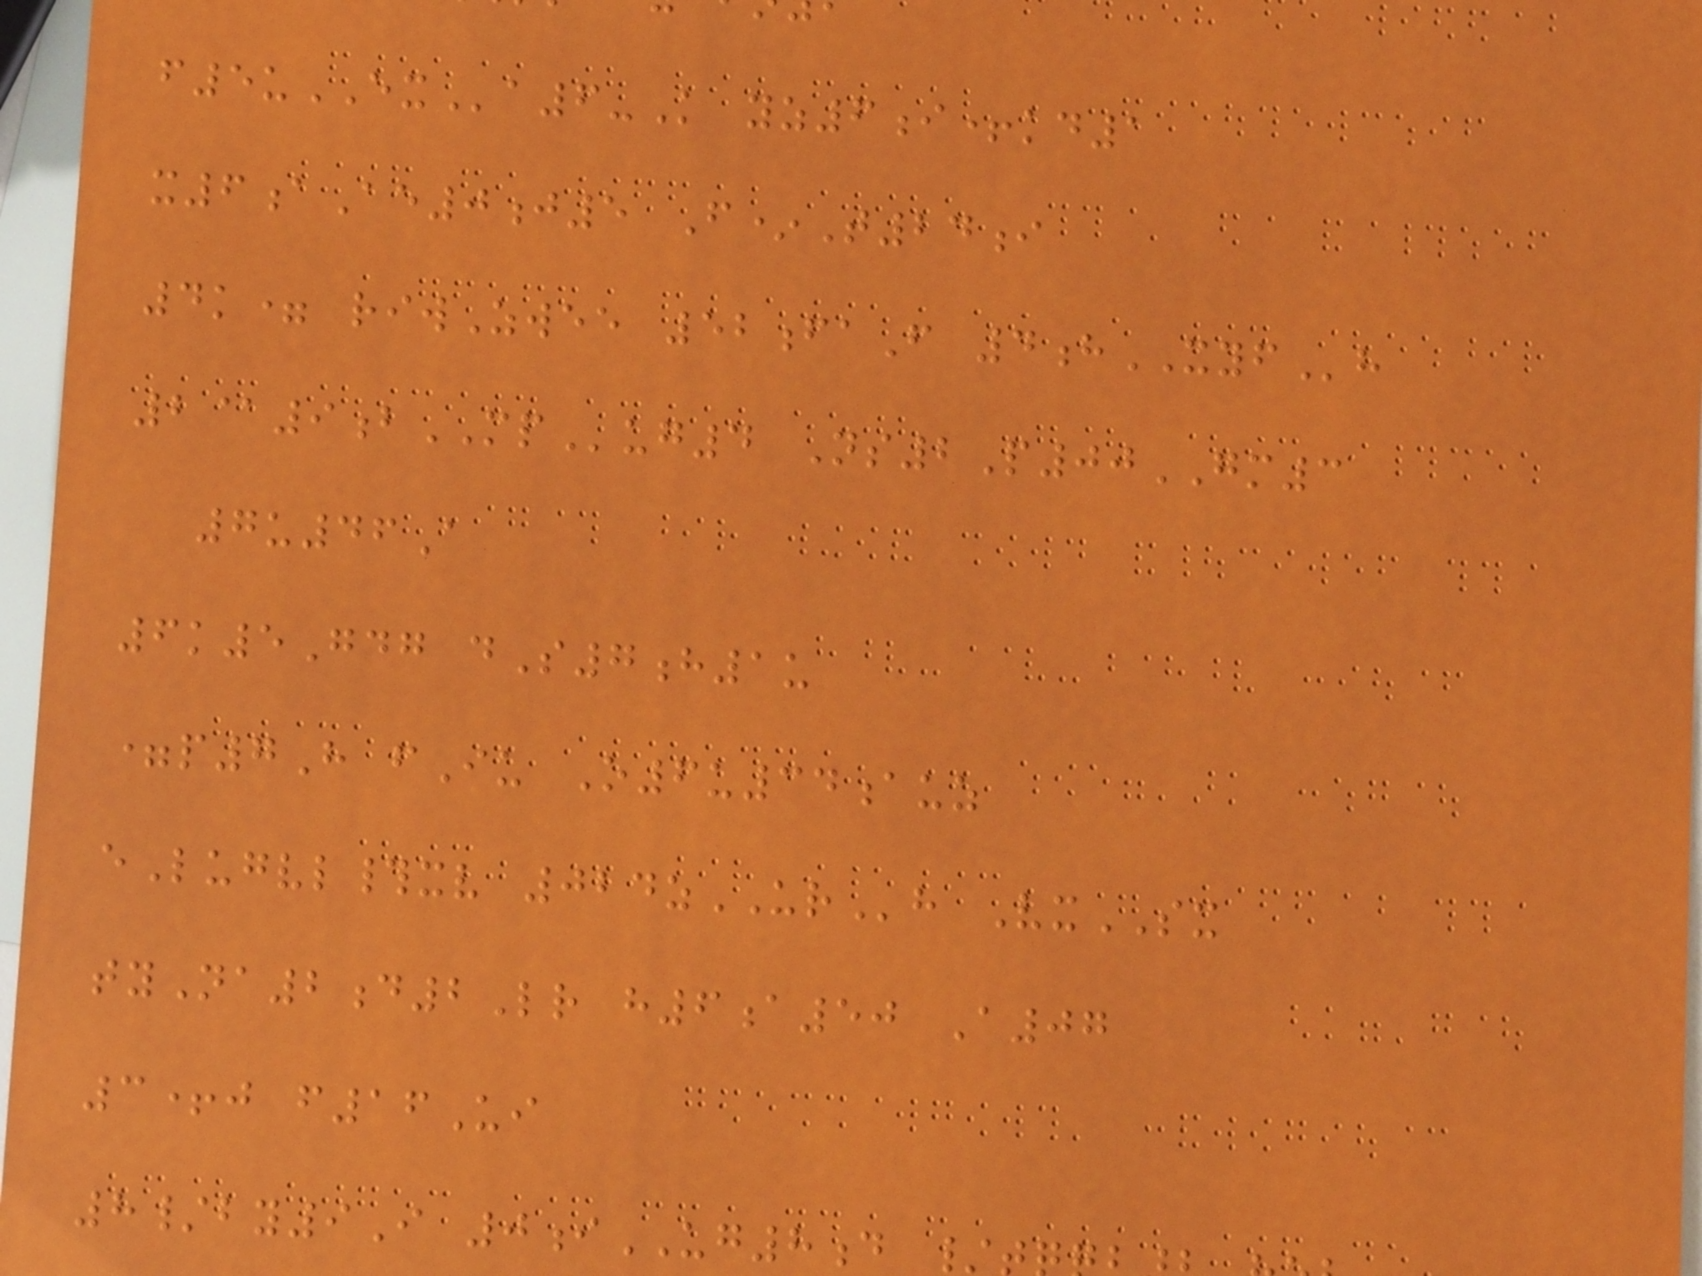f5uEXa6-K yz6i+kd1
x6aAe0j5 F*T24i
4k= riwZwee 52faF 4hXYFh
2@9bMPug4 Ns2P00GM3
7u46A
6k5Gdg dS7h1u
=p7H fIu O6u34auz
eLugvl#xv 024zURh VxSX
tyNa2d2Lr h6a50 A07
3+j f16Ui
8/by9I 0iUG8d /
